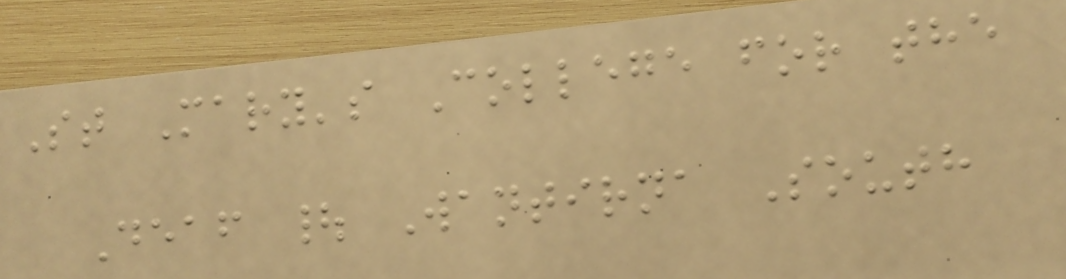St Mary's College for the
Deaf | Wantirna South
